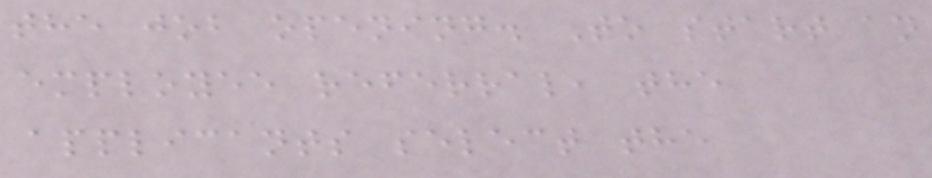the job opening. To start an
employee referral, the
applicants select the
